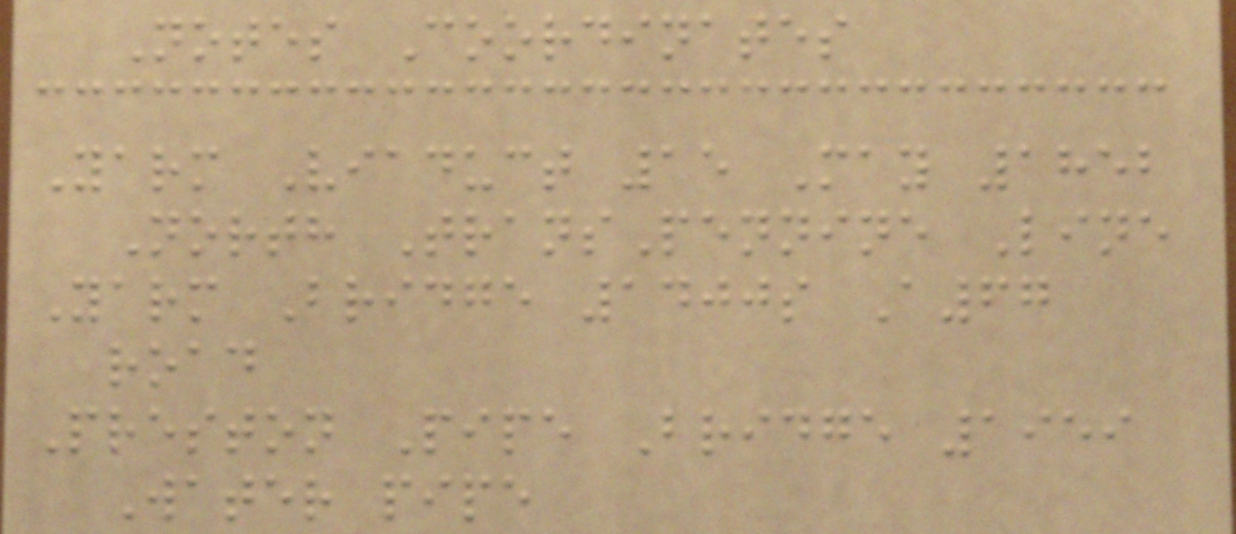Notes Coordinates
Yarm Viaduct 15 May 1852
North TransPennine Line
Yarm Bridge 1400s A67
road
Preston Pipe Bridge 1959
Water pipe
